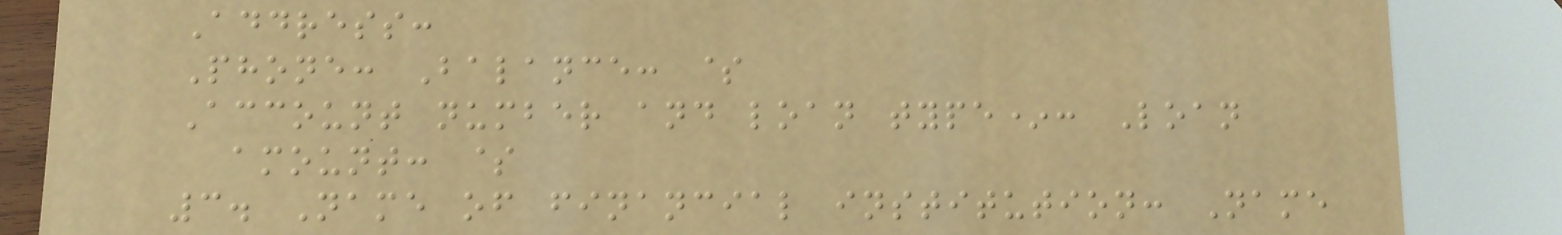Address:
Phone: Balance: $
Account number and loan type*: Loan
amount: $
3. Name of financial institution: Name
